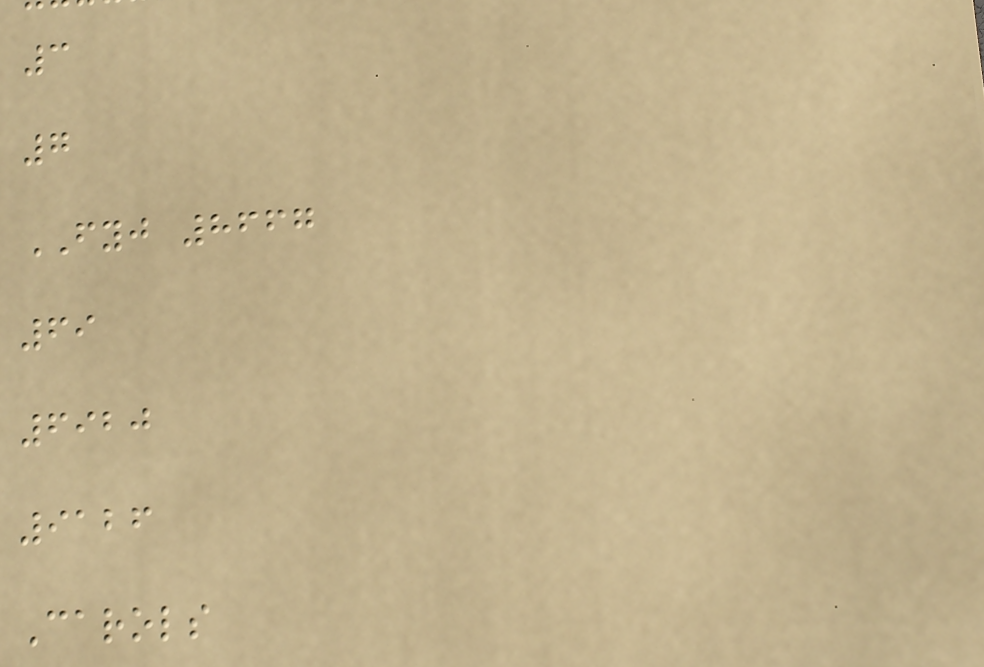3
7
FYJ 8667
69
6920
9126
Carols
